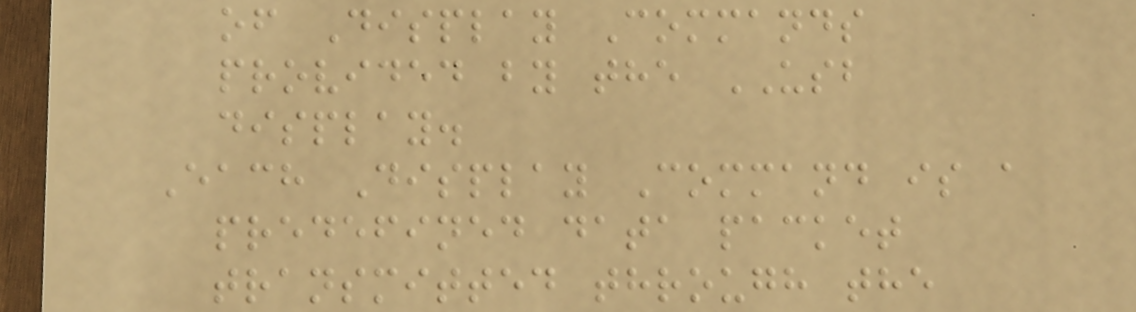of Display Commands
provided by the USB
display.
Each Display Command is a
predefined data packet
transmitted through the
